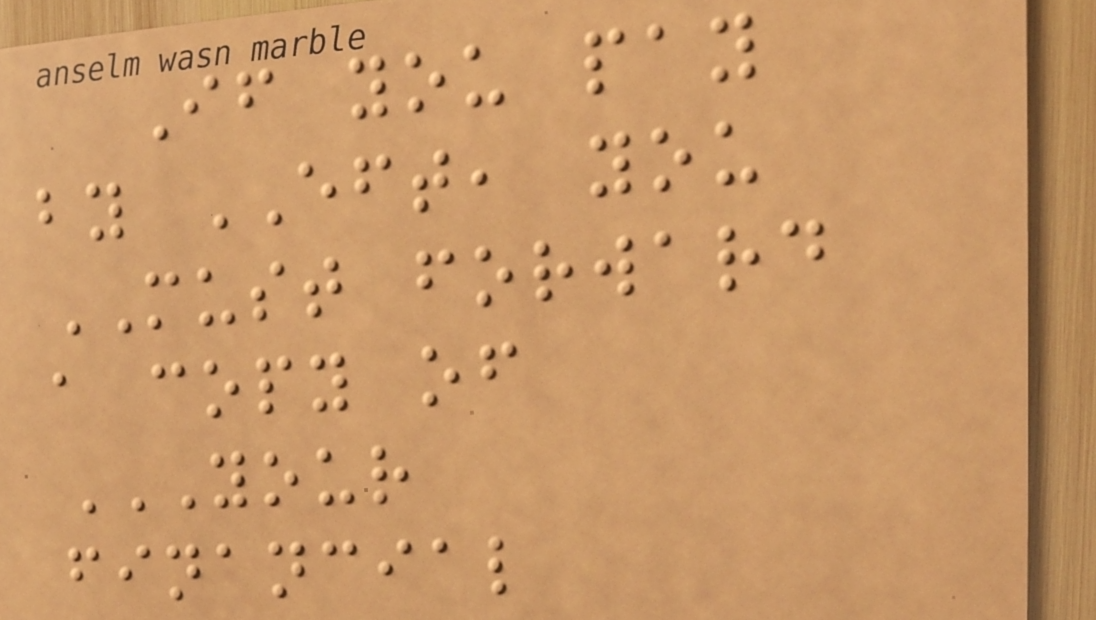If you pay
by EFT, you
MUST forward
a copy of
YOUR
FINANCIAL
